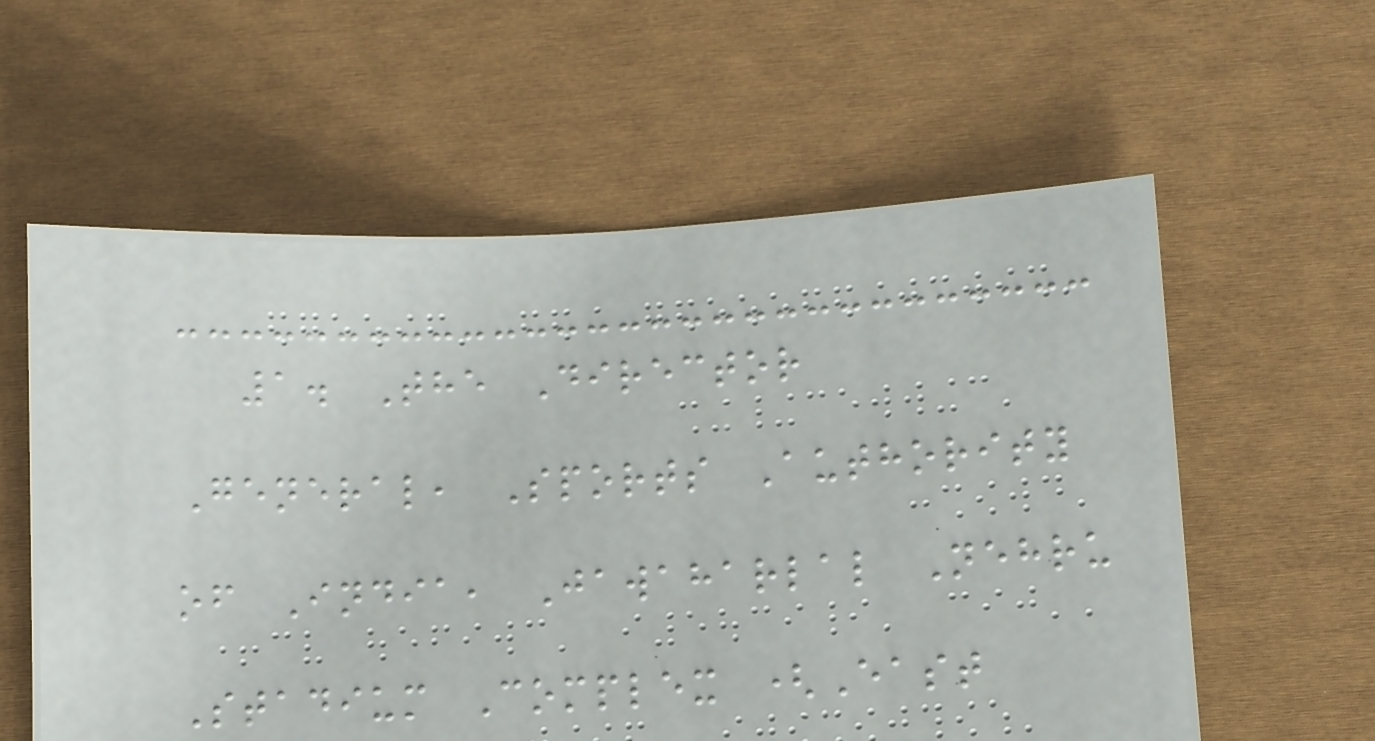1. The Director
General, Sports Authority
of India, Jawaharlal Nehru
Stadium Complex (East
